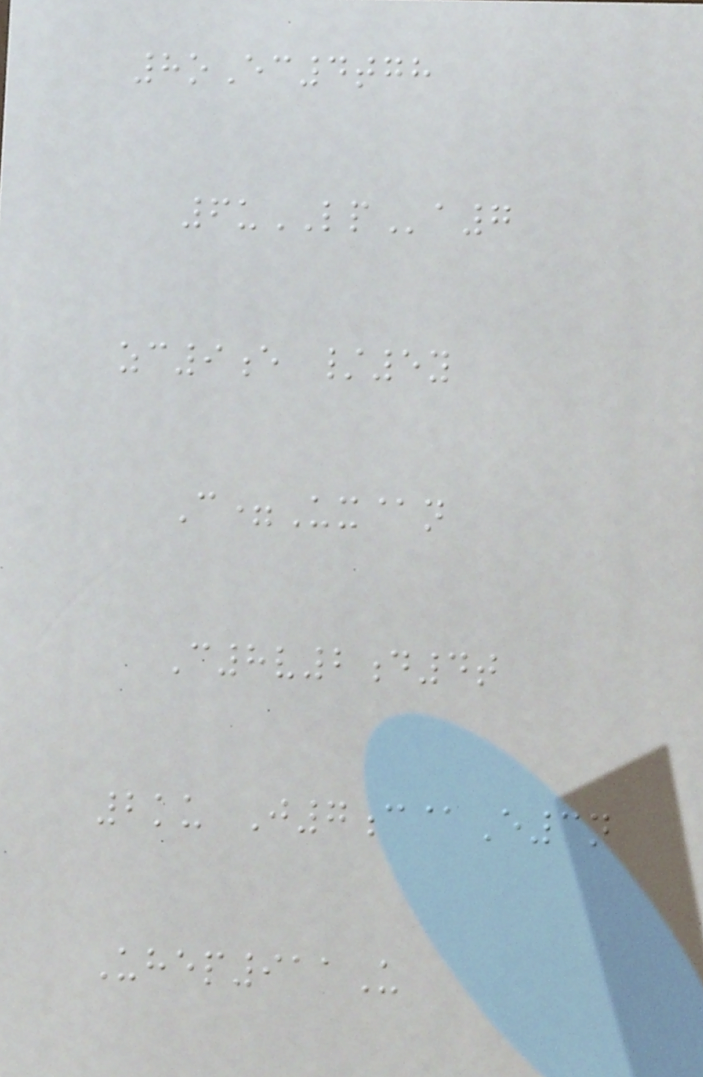8oEc4tgh
6uLPa7
zc9e /5y
C=Ux@n
C8v2d4t
2ku J7c@E3n
Uhep911U
